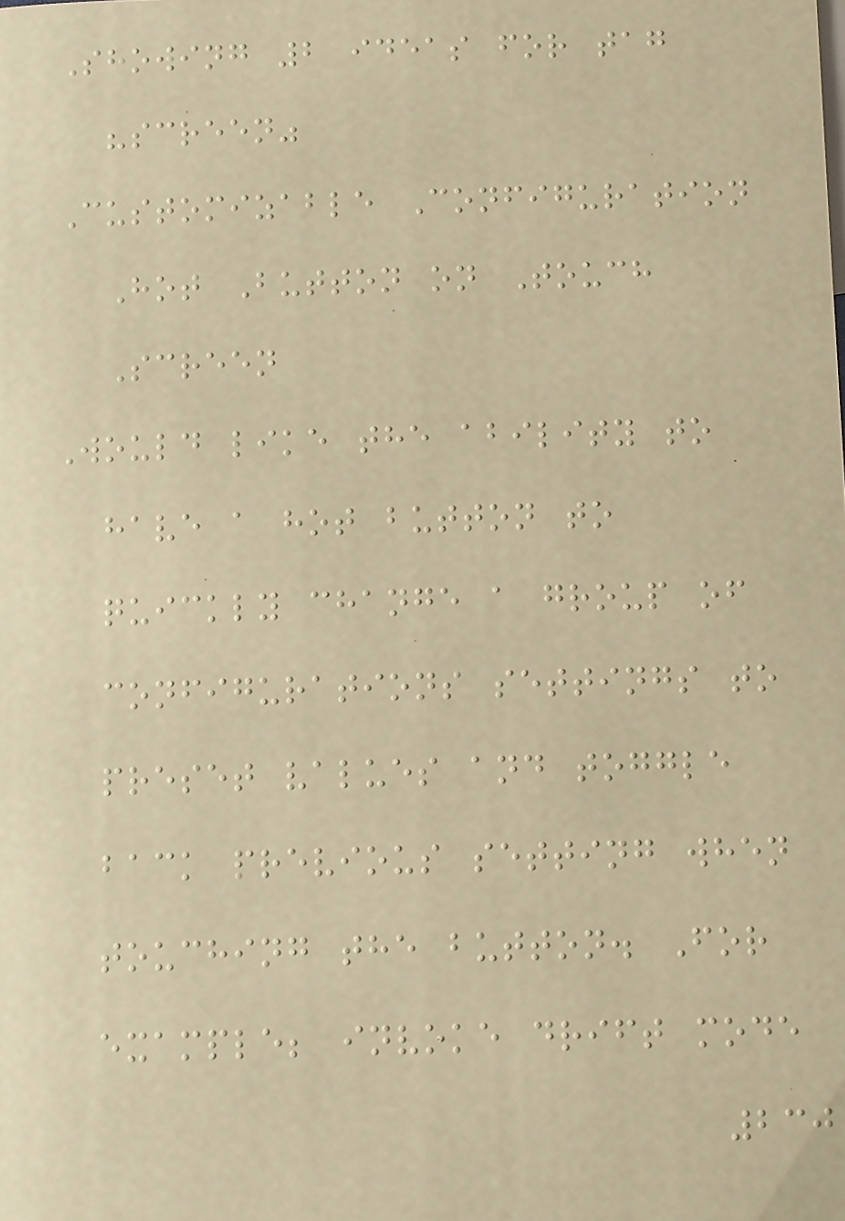Showing 2 ideas for tag
"screen"
Customizable Configuration
Hot Button on Touch
Screen
Would like the ability to
have a hot button to
quickly change a group of
configurations settings to
preset values and toggle
back previous setting when
touching the button. For
example; invoke drift mode
230
